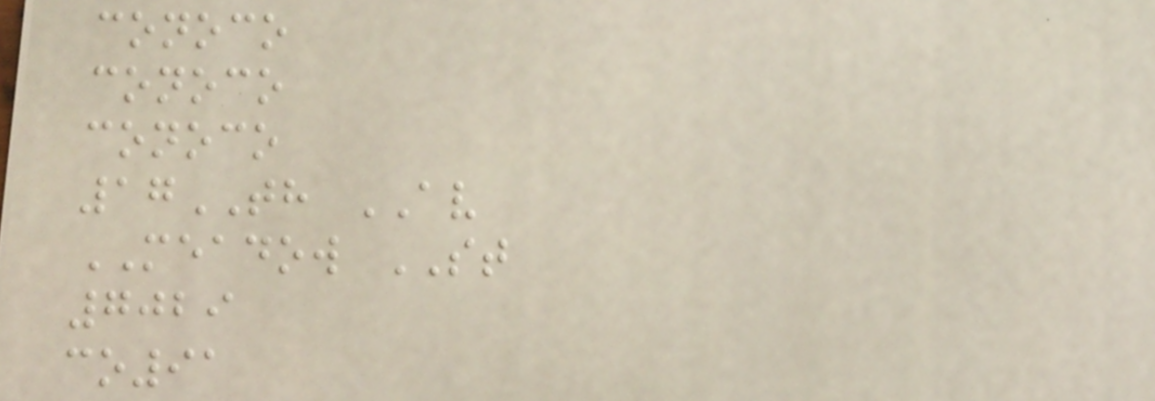conoco
conoco
conoco
17TH AV
MEADOW ST
7029
co91
